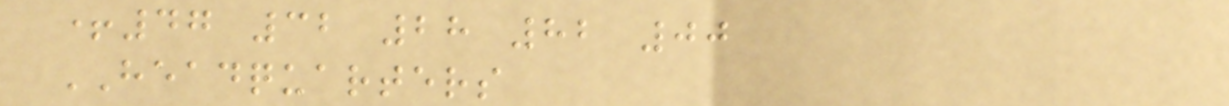+47 32 28 82 00
HEADQUARTERS
